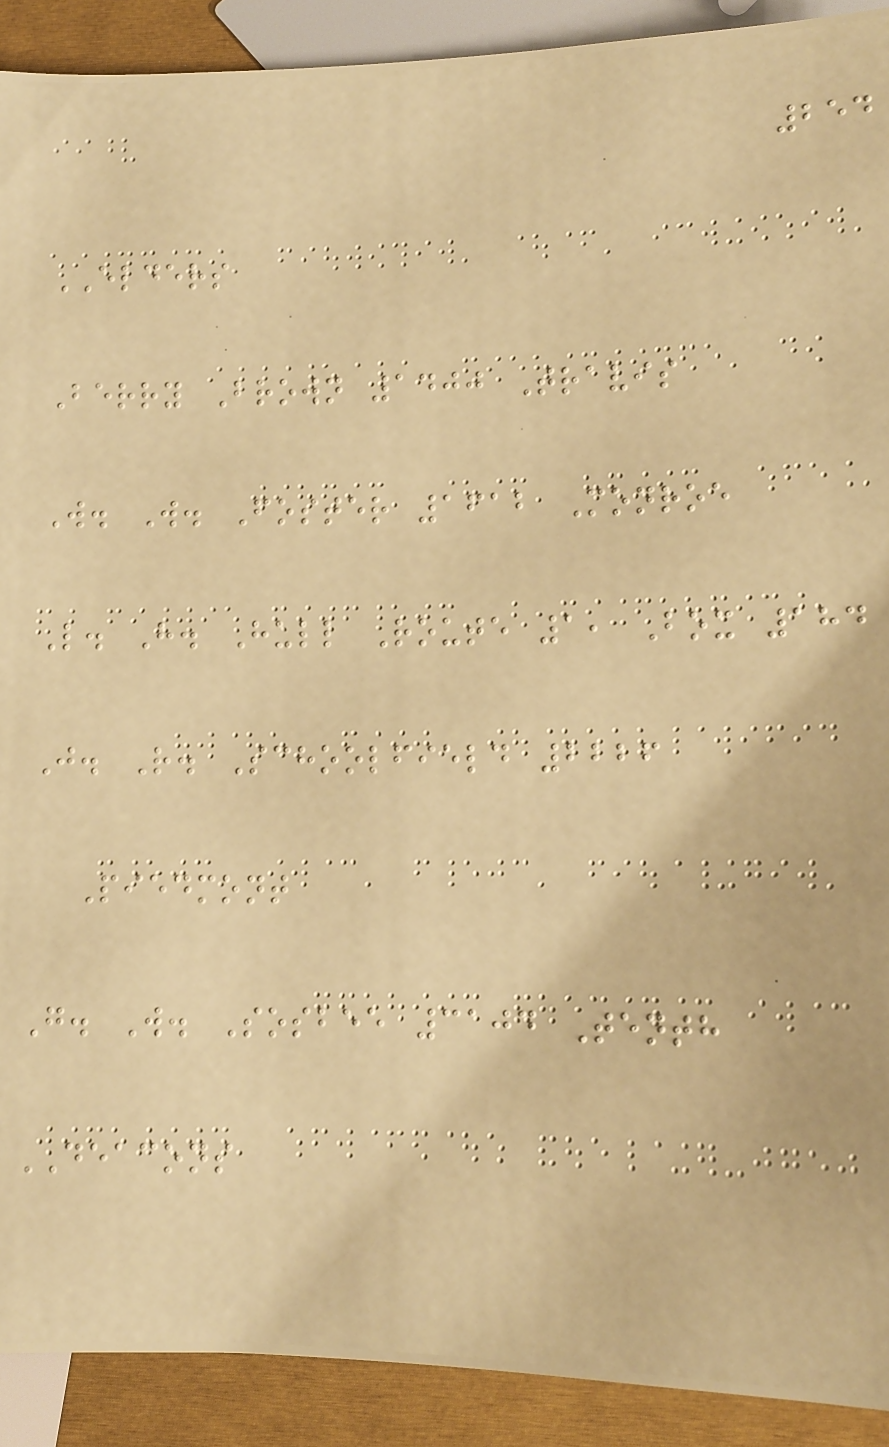254
ELDERS
Berry Brown 1400 Travis
W. W. Foster 1612 Monroe
L. H. Hull Route 1, Box 184
J. R. Schoolfield 2226
Piedmont
G. W. Sosbee 3104 Tenth
DEACONS
